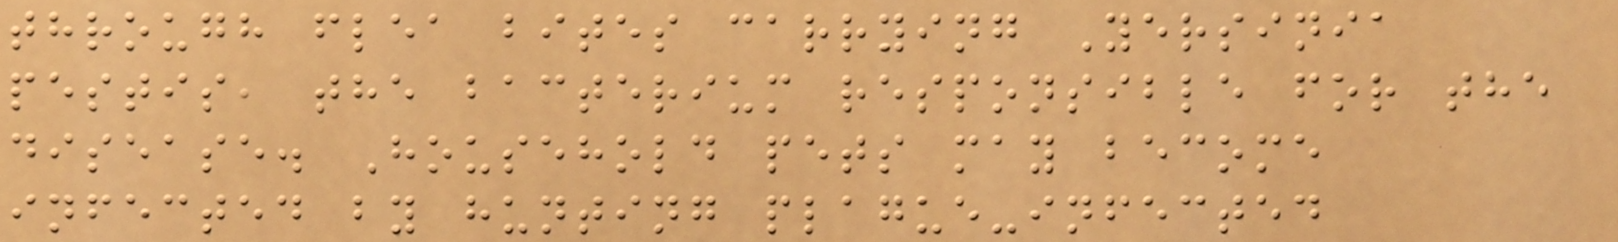through flea bites carrying Yersinia
pestis, the bacterium responsible for the
disease. Household pets may become
infected by hunting plague-infected
